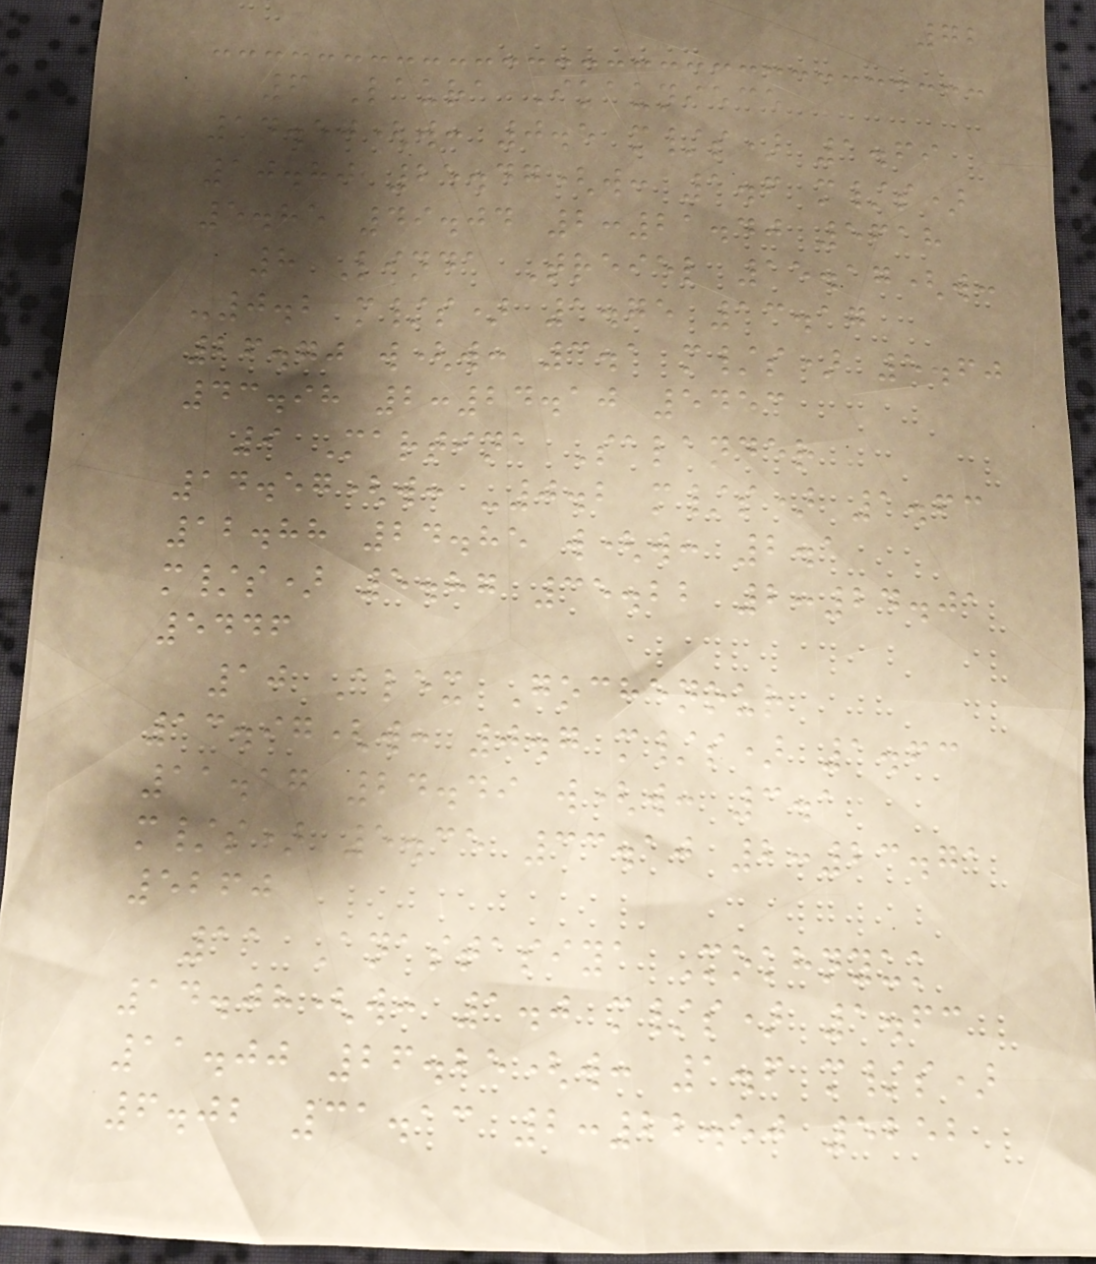72
6 Laura Ikauniece
14.57(w: 0.5 m/s) 1.69
10.80 25.47(w: 1.6 m/s)
5.85 49.04 2:21.40 5618
8 Linda Treiel 15.17(w:
-0.2 m/s) 1.75 13.17
26.70 w(w: 3.1 m/s) 5.60
43.98 2:24.10 5453
9 Martina Salander
14.57(w: -0.2 m/s) 1.63
12.88 24.85 w(w: 2.1
m/s) 5.87 35.22 2:24.01
5446
10 Alex Gochenour
13.97(w: 0.7 m/s) 1.63
11.17 24.49 w(w: 3.1
m/s) 5.35 33.10 2:23.71
5260
11 Anastasiya Mokhnyuk
14.08(w: 1.0 m/s) 1.63
11.00 26.25(w: 1.6 m/s)
6.02 31.13 2:22.50 5252
